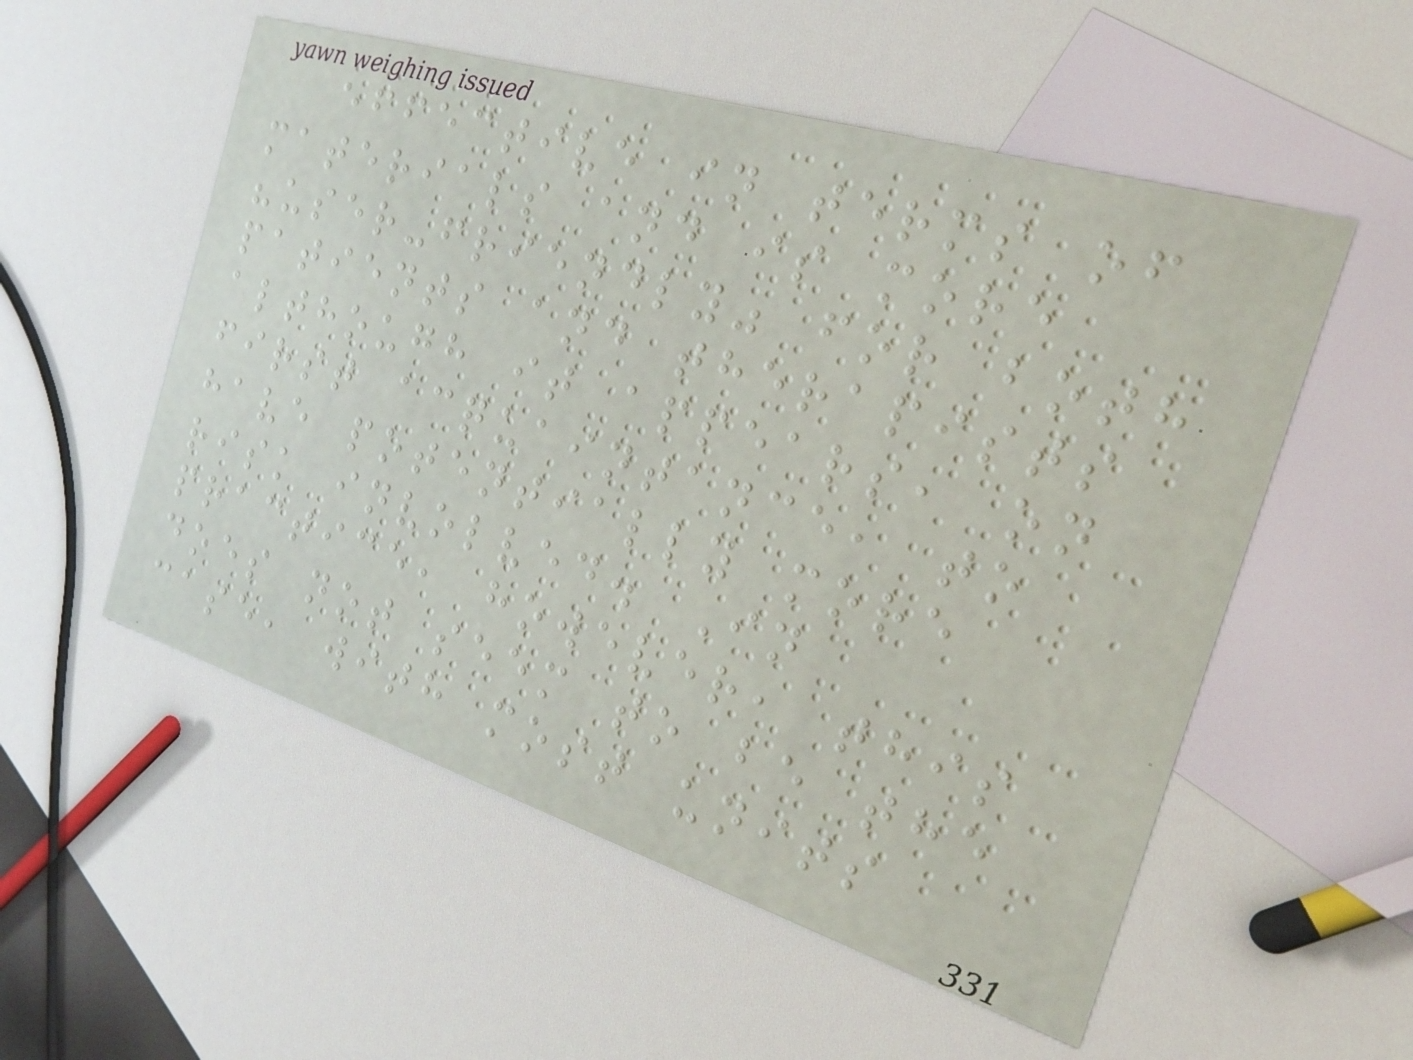effective in terms of
materials and is more
"user-friendly" for both
patients and therapists
although it appears, on
first acquaintance, to
have potentially more
risk involved. In
practice, however, this
does not seem to be the
case, with most units
